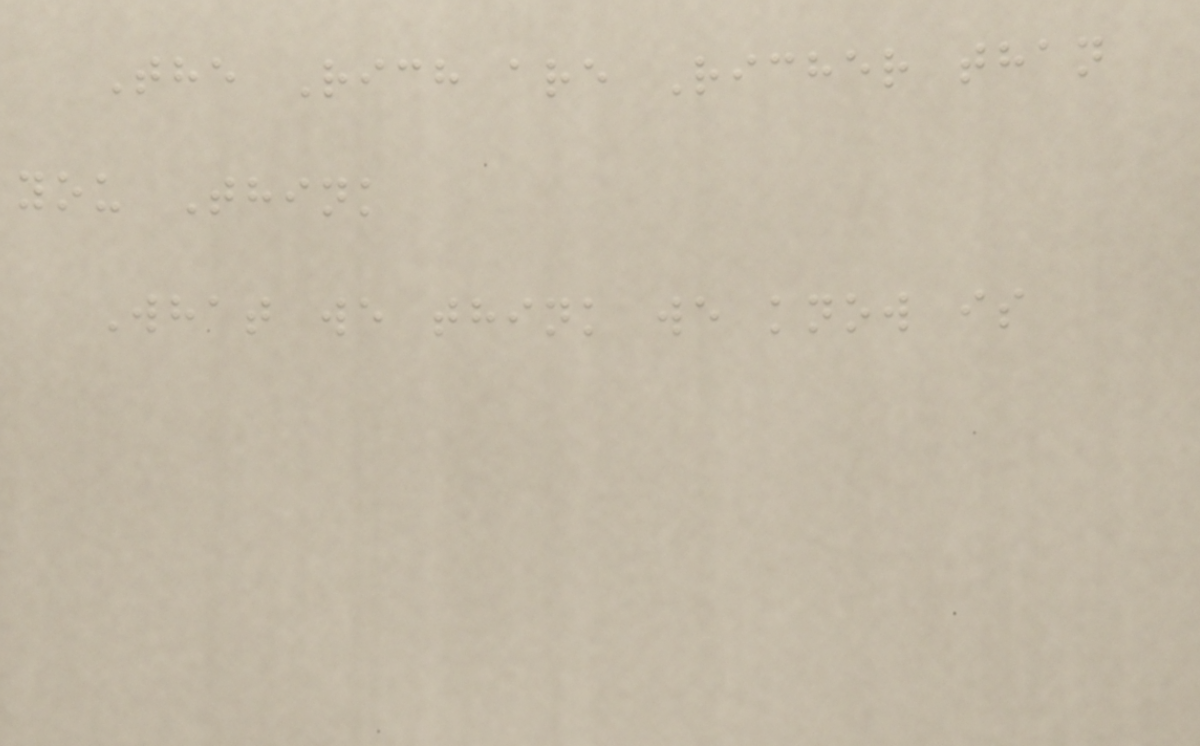The Rich are Richer than
you Think
What we think we know is
